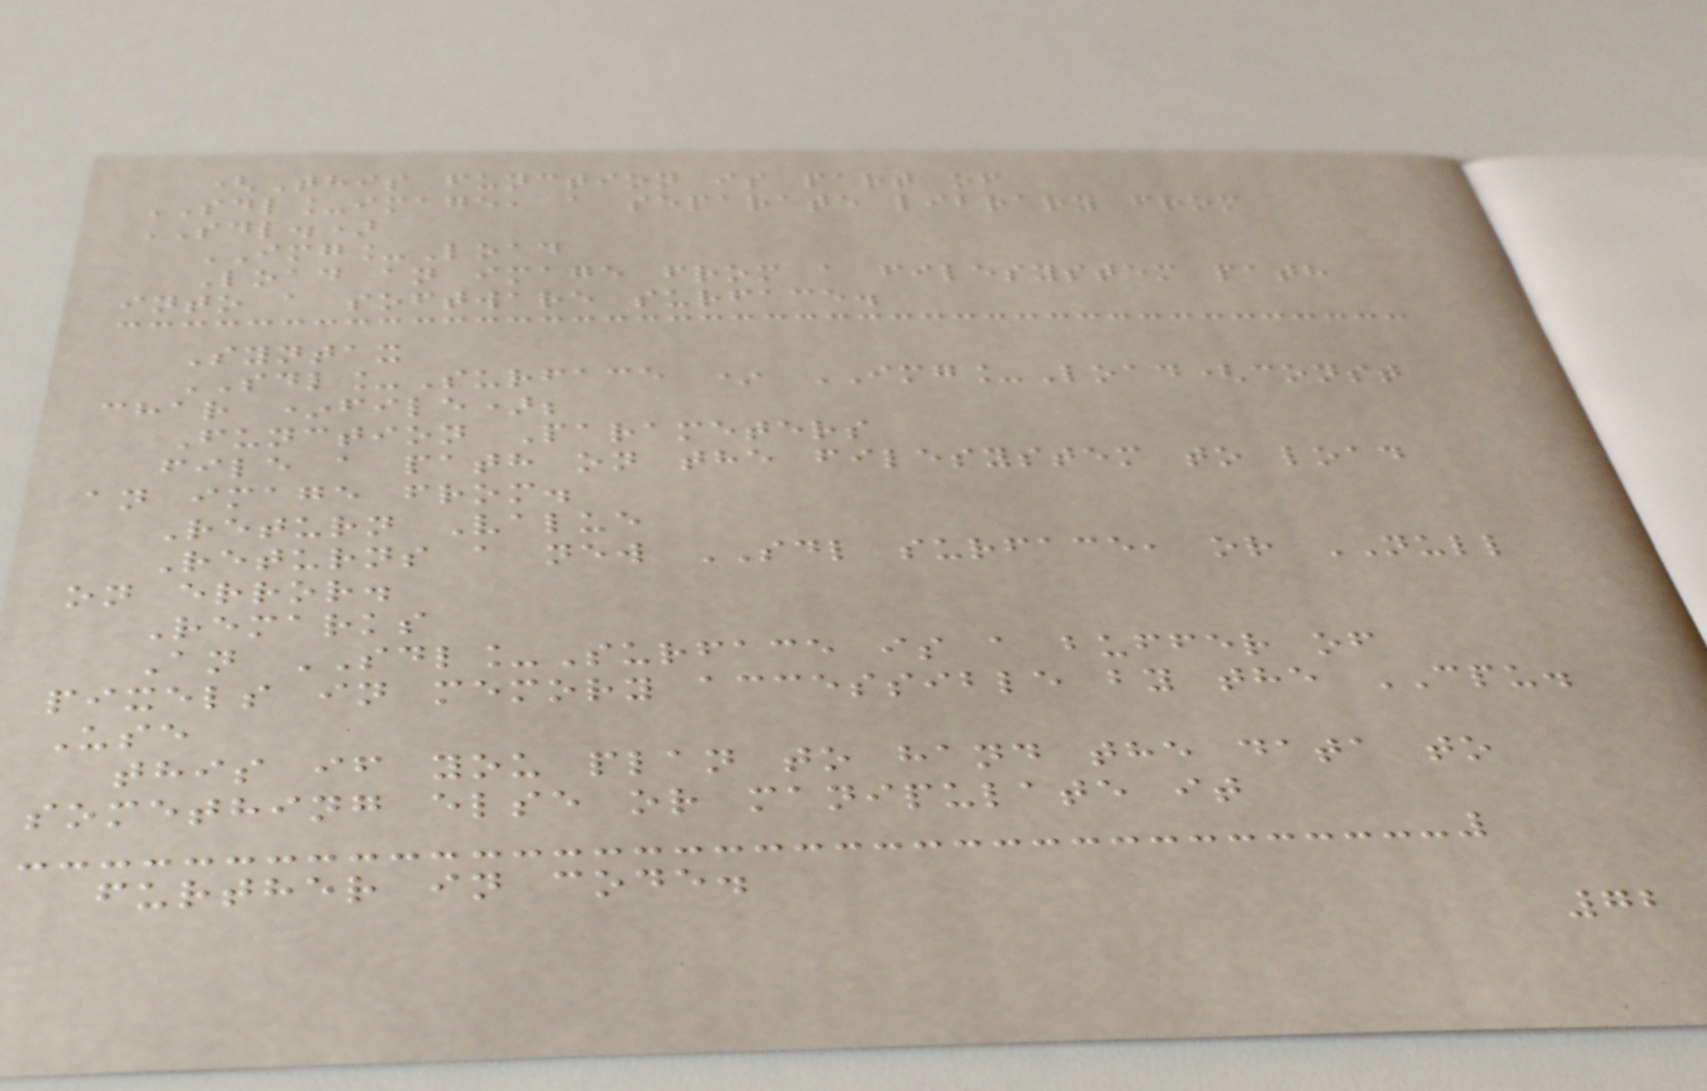(This function is part of
SDL_image, a separate library from
SDL.)
IMG_Load
Load an image from a filesystem path
into a software surface.
Syntax
SDL_Surface * IMG_Load(const
char *file);
Function Parameters
file a path on the filesystem to load
an image from.
Return Value
Returns a new SDL surface, or NULL
on error.
Remarks
An SDL_Surface is a buffer of
pixels in memory accessible by the CPU.
Use
this if you plan to hand the data to
something else or manipulate it
further in code.
72
